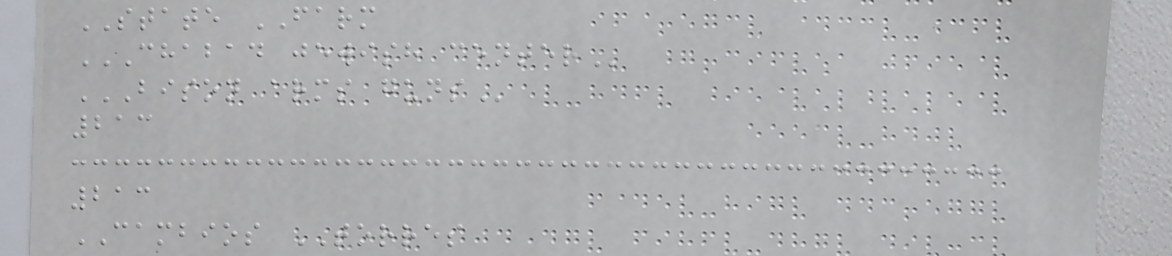STATE FARM
CHABAD JEWISH CENTER
BISON ARMS GUNS
213
213
CAMBIOS TORRES
